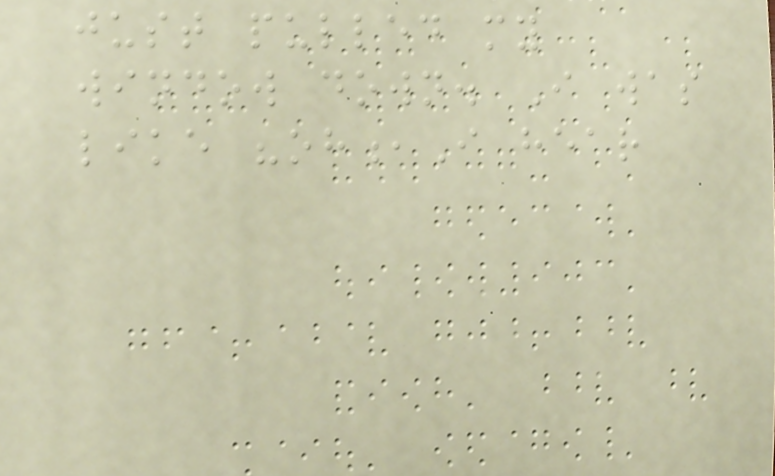just pulled my
window down. I was
like "oh,I hear
